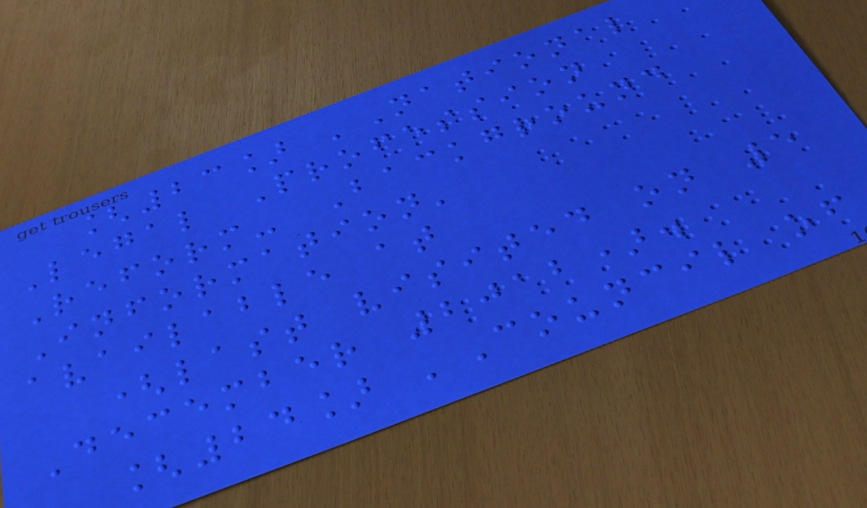[23] 'National
Legal Profession
Reform- Background
Information'
available at
(last visited on 5
December 2012).
[24] 'Council of
